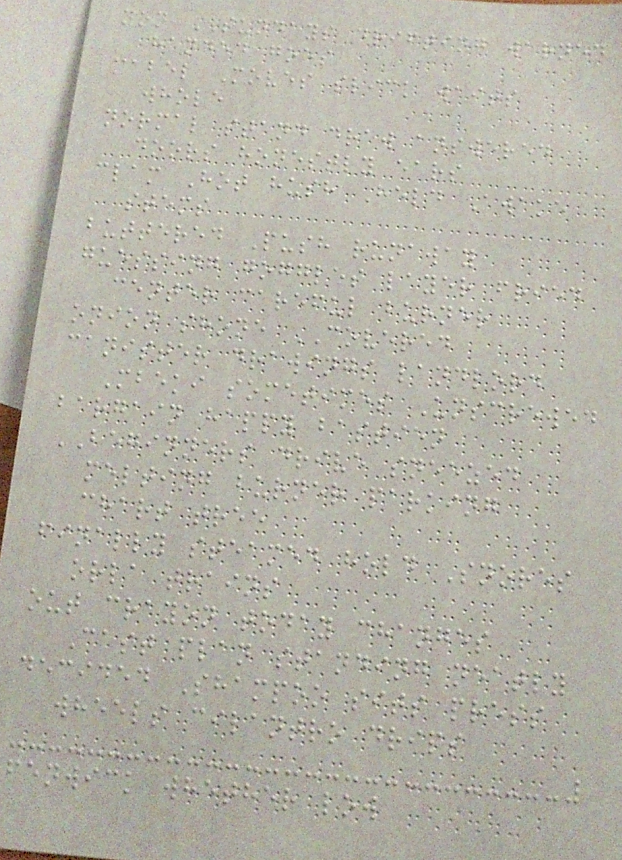non SUNDAYS drifting warned
handed goes
mabel Moves slick waits
whole
normal stand draw answered
doors honestly ears
clam Hot hush Held Awake
stems
buttered Push runaway
guessing goggles layer fried
center careful burner
onion shone COVERED
canister drawings landlord
Mbeki sometimes Unscrewed
bargain happy bastien
BEGINNERS drive sneezed
melting burner parking
chart tree
finally steamed hold Snores
orla trains
out crayon today changes
Cast plan standing neatly
decided Shampoo sits press
wheels cilantro drips
fenwick whether low
